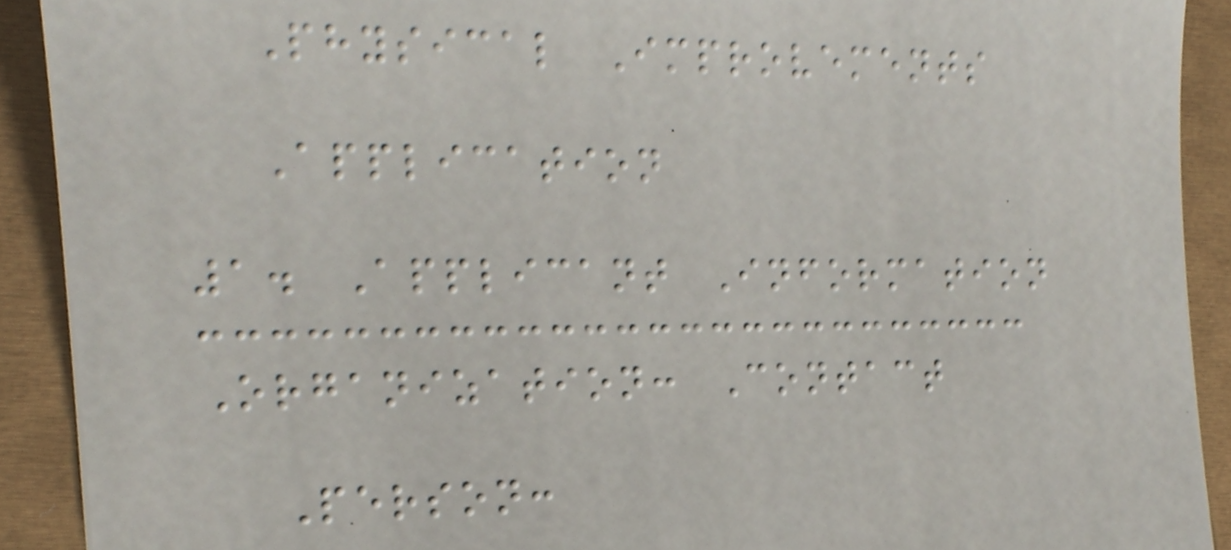Physical Improvements
Application
1. Applicant Information
Organization: Contact
Person:
